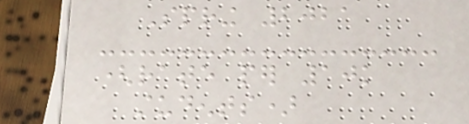Spring 2021
(rate per 10k
students)
